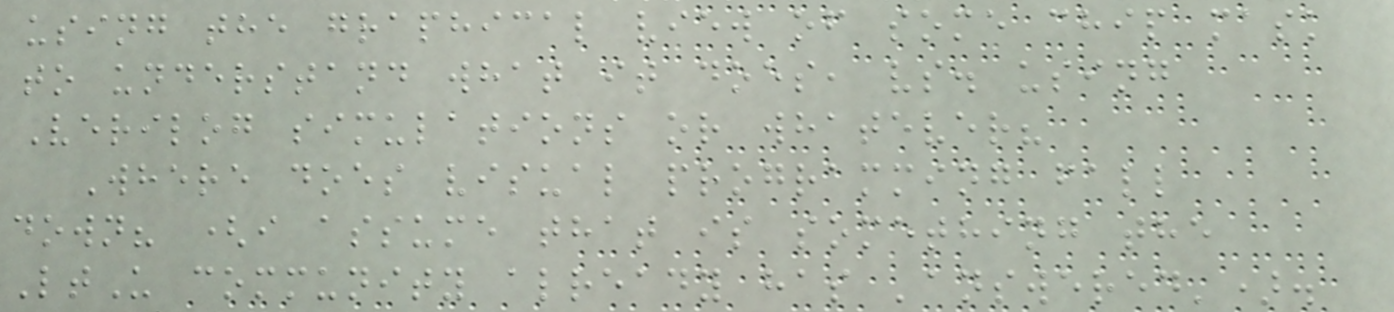using the graphical view of some chip mask
to understand what it does, vs. using
Verilog simulations or whatever?
Where does visual programming fall
down? (i assume that is something the
LtU community already has 'answered').
